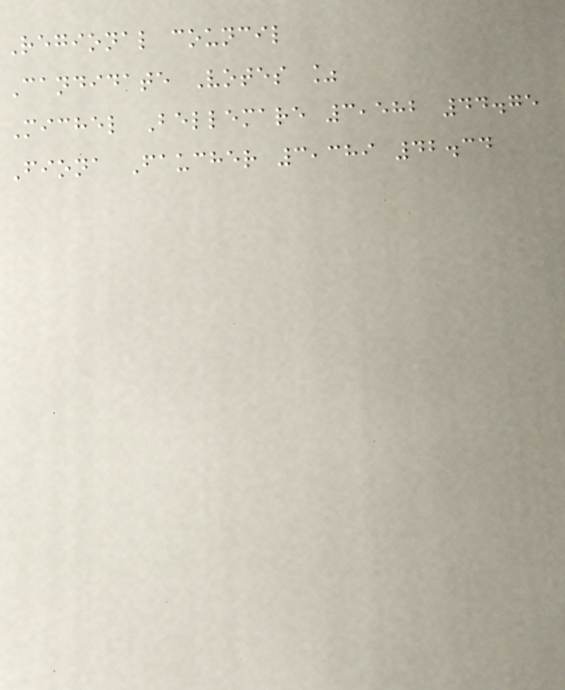Regional council
Candidate Votes %
Michel Bellemare 3,582 44.75
Fiona Faucher 3,389 42.34
